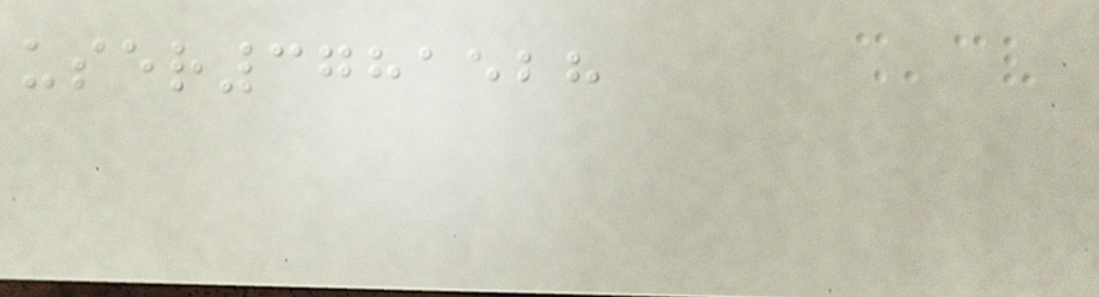user3781528
